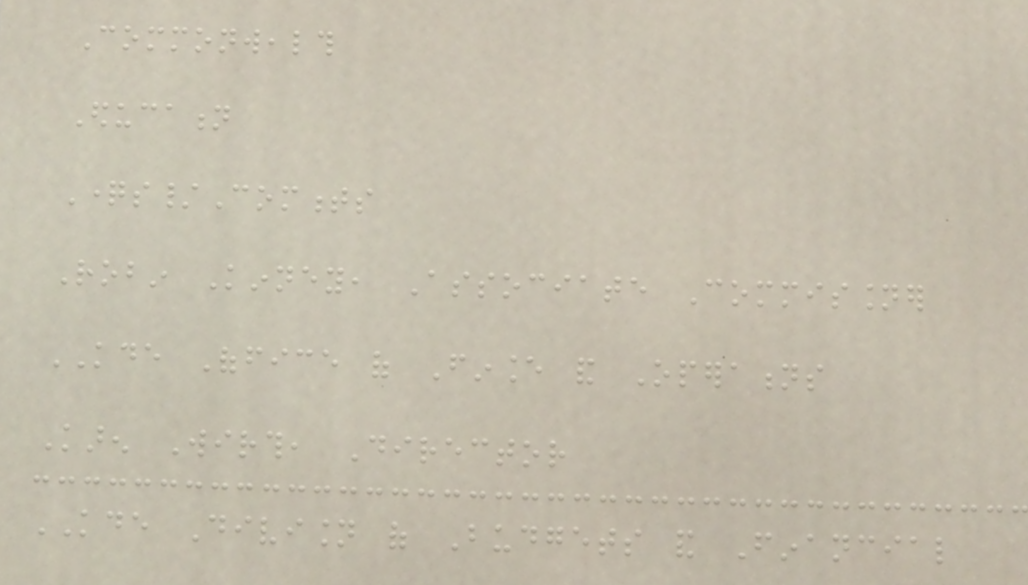Commonwealth
Education
Questions/Comments
Robin Kinney, Associate Commissioner
KDE Office of Finance and Operations
Karen Wirth, Director
KDE Division of Budgets and Financial
